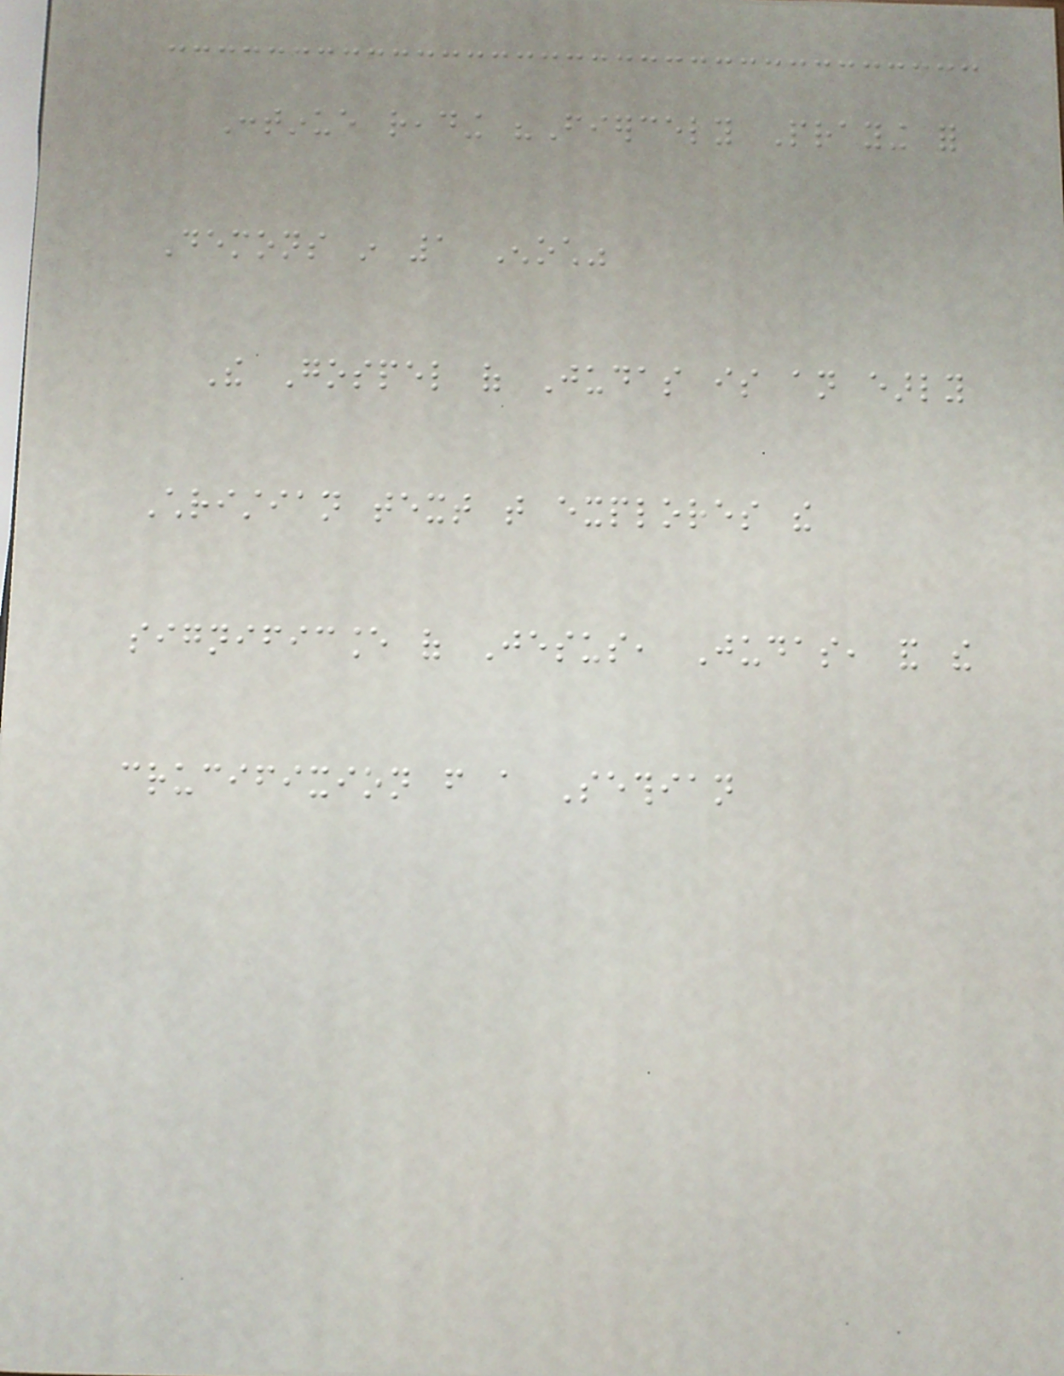Continue reading "Fiercely Praying for
Demons in 1 Enoch"
The Gospel of Judas is an early
Christian text that explores the
significance of Jesus, Judas, and the
crucifixion from a Sethian
